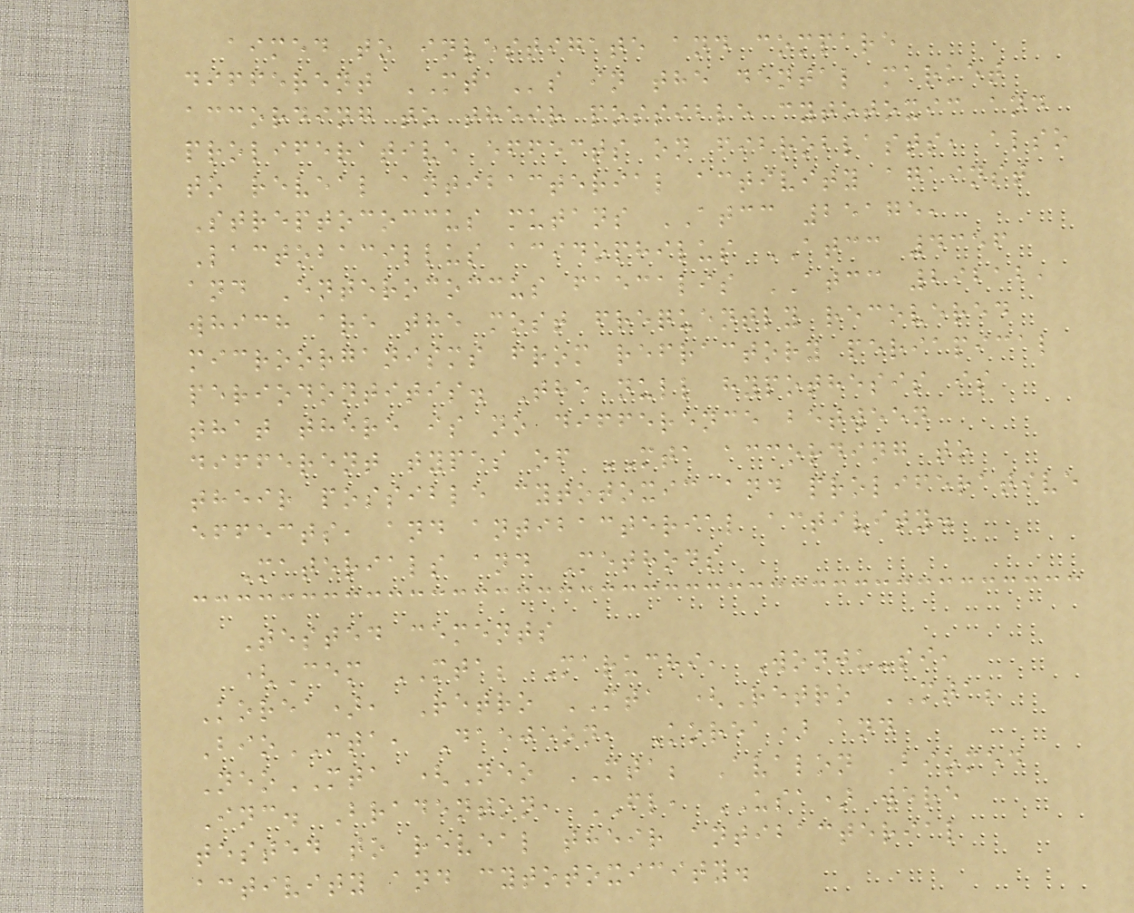aimed to investigate and compare
different MTAs in the dental market
according to their possible cytotoxic and
proliferative effects on fibroblasts, also
to reveal antibacterial activity against
Streptococcus mutans ATCC 25175,
Lactobacillus acidophilus ATCC 4356
and Enterococcus faecalis ATCC 29212,
which are the most frequently recovered
microorganisms from refractory periapical
periodontitis. The null hypothesis is
that there is no difference between
different types of MTA according to
their possible cytotoxic and proliferative
effects, and antibacterial activity.
Materials and Methods
Tested cements
(Cem MTA; Maruchi, Wonju-si,
Korea), Retro MTA (Retro MTA;
BioMTA, Daejeon, Korea) and
NeoMTA (Neo MTA; Avalon Biomed
Inc. Bradenton, FL, USA) were
tested to reveal their antibacterial
activity and cytotoxicity.
